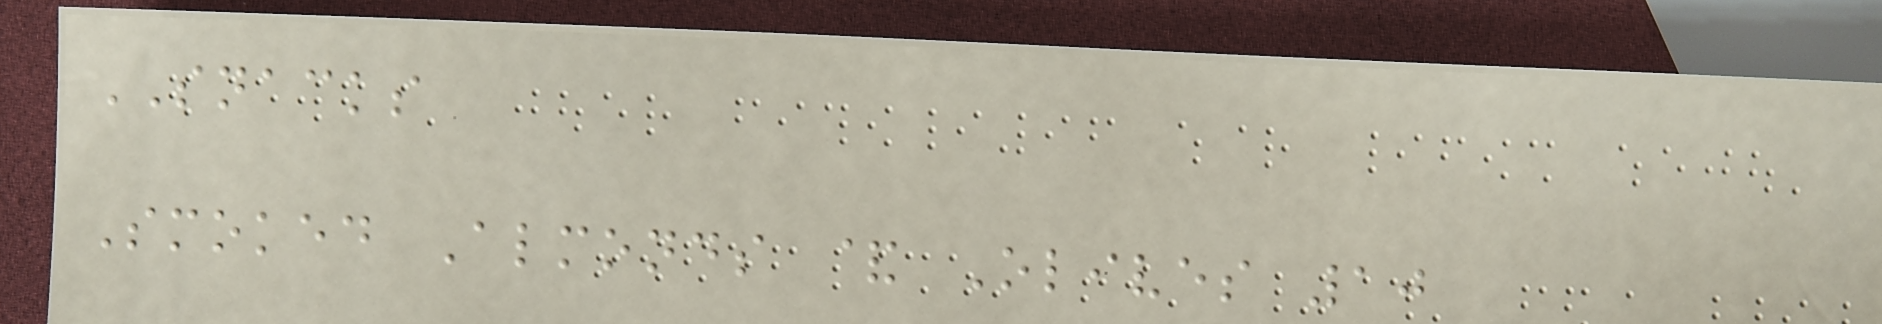SNACKS
Smoked Almonds & Olives 10
